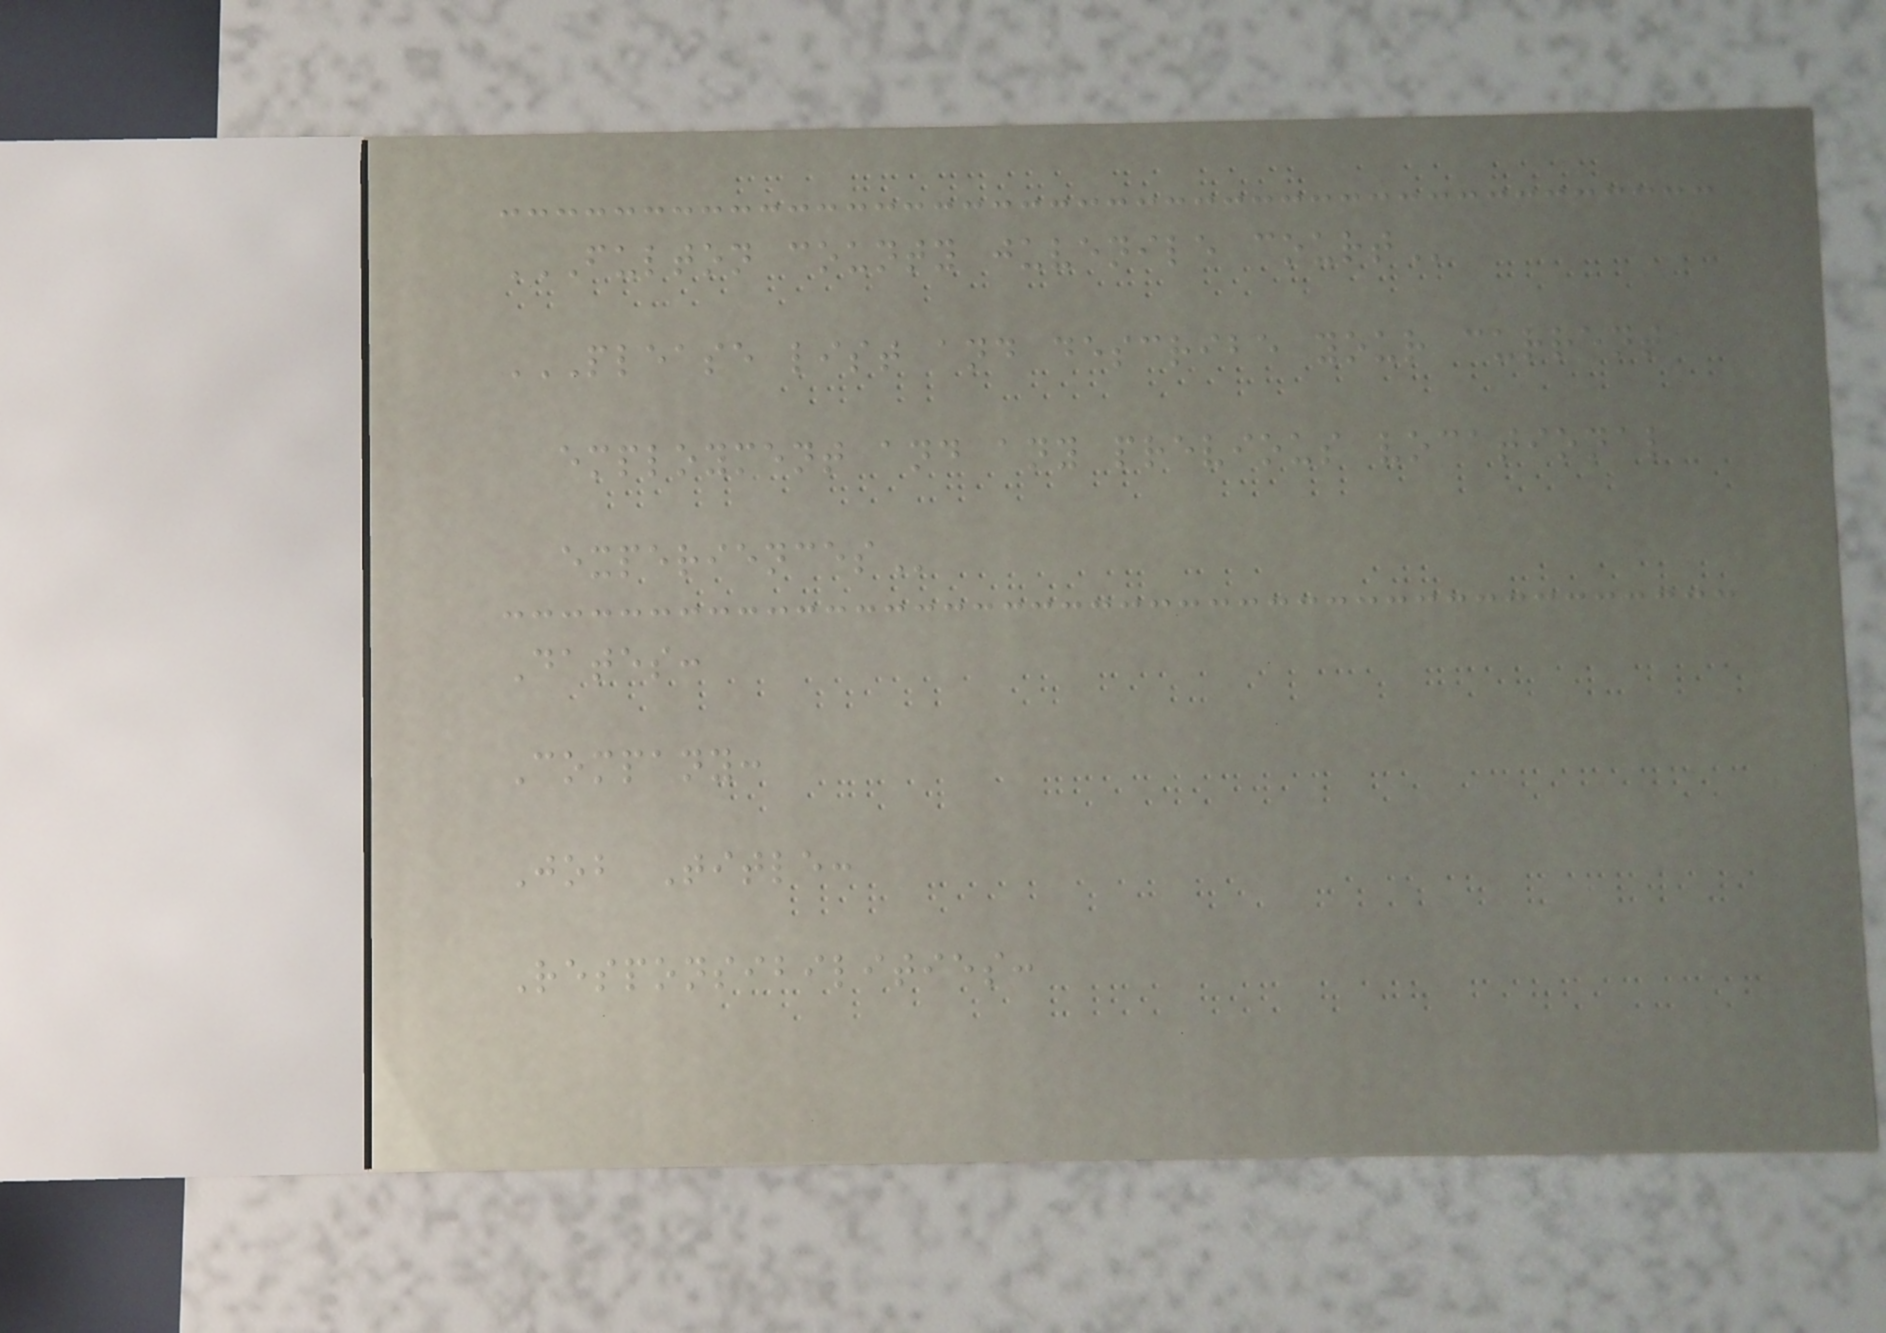FULTON COUNTY JUVENILE COURT
PLEASE LIST AND DESCRIBE YOUR CURRENT
EMPLOYMENT AND ANY PREVIOUS VOCATIONAL
EXPERIENCES
Dates:
Company:
Job Title:
Responsibilities:
